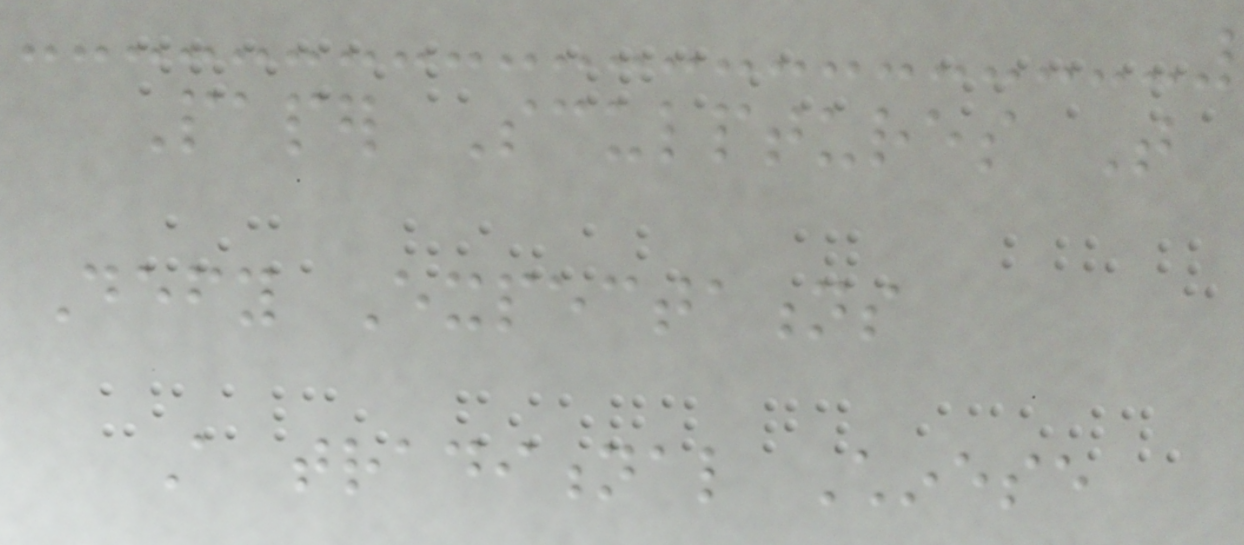Paper Sculptures That
Defy Expectations
A traditional Chinese
